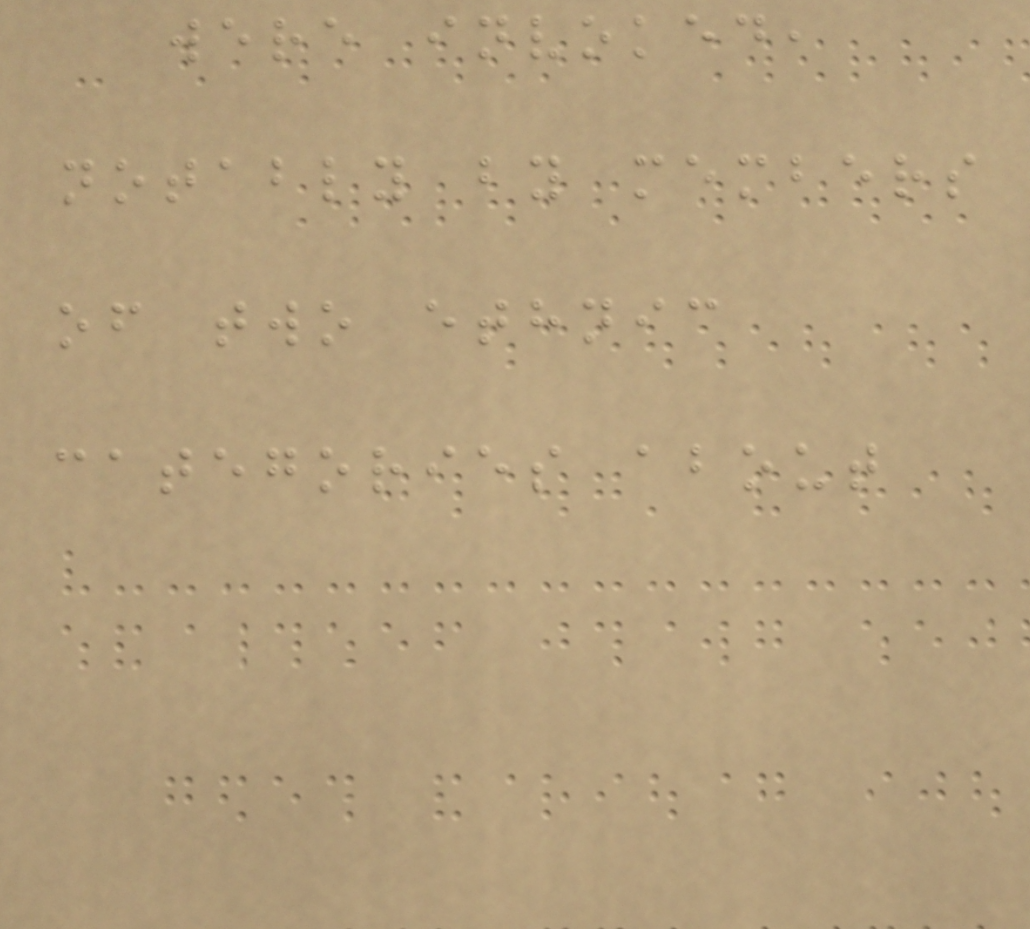were invoked,
notably by members
of two ethnic
categories about
